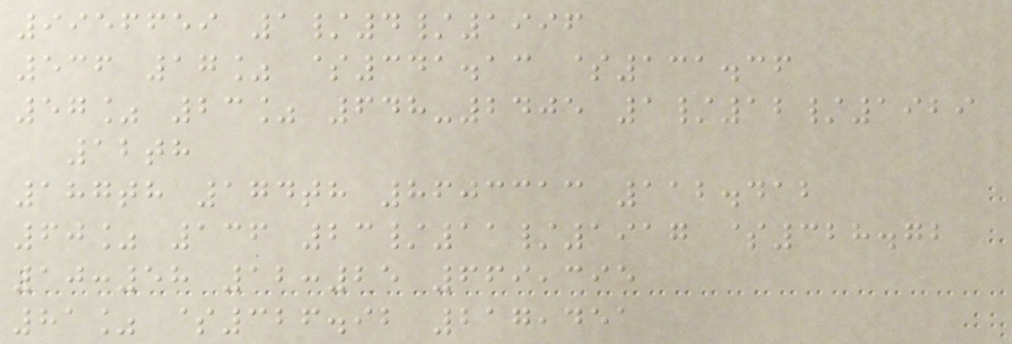9956659 1/4/1996
536 17% $341.13 $131.36
57% 23% 648-2405 1/12/1929
12th
187th 174th 8603313 112.412
60% 136 23/11/1917 $328.72
10:58 12:25 669,395
81% $326.92 217,451
